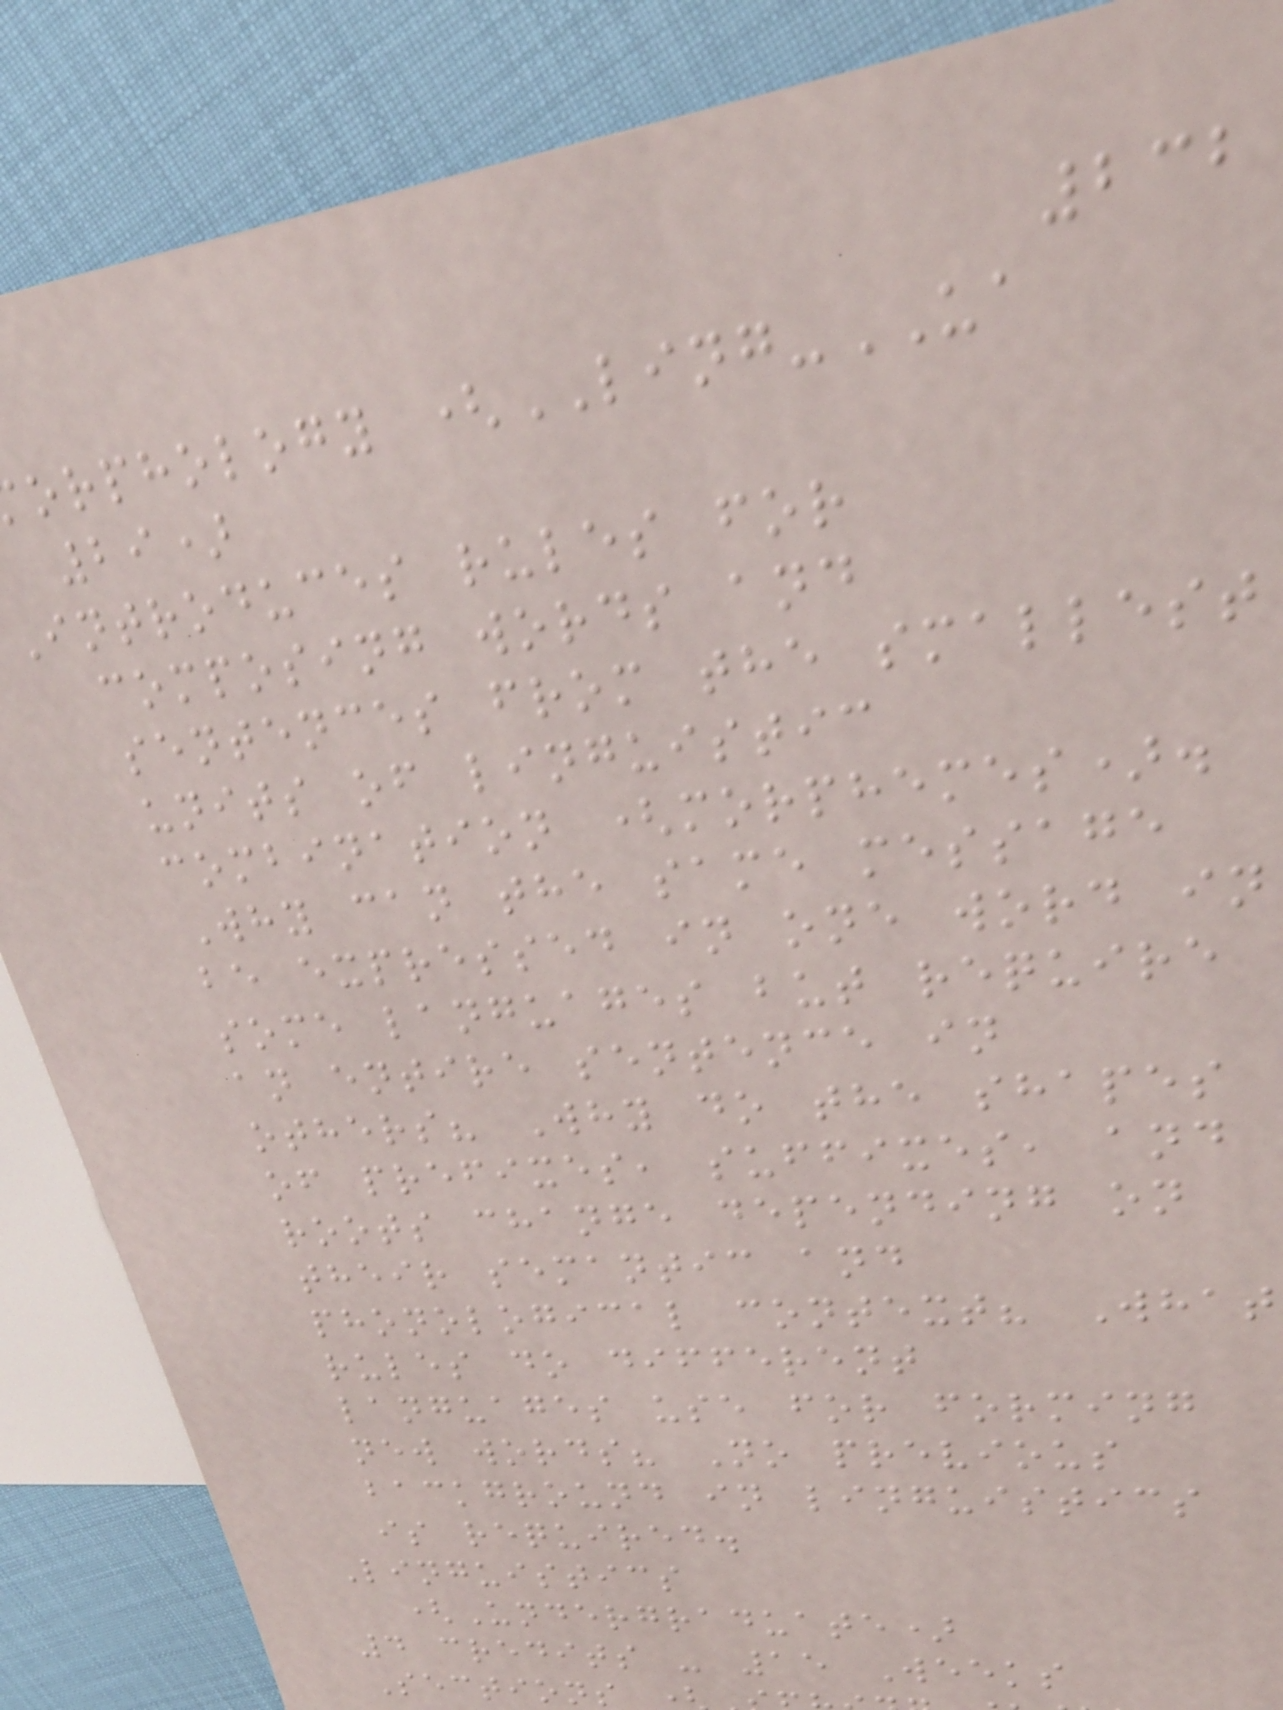232
orphology (LING-UA
29)
Introduces rules for
composing words and
sentences from the smallest
units of linguistic
combination (morphemes).
Why can the same message
be expressed in one word in
some languages but require
an entire sentence in
others? Why do the shapes
of prefixes, suffixes, and
roots change depending on
their semantic and
phonological context? What
rules do different
languages use for forming
new words? No previous
background in linguistics
is required.
Linguistics
(Undergraduate)
4 credits - 15 Weeks
Sections
